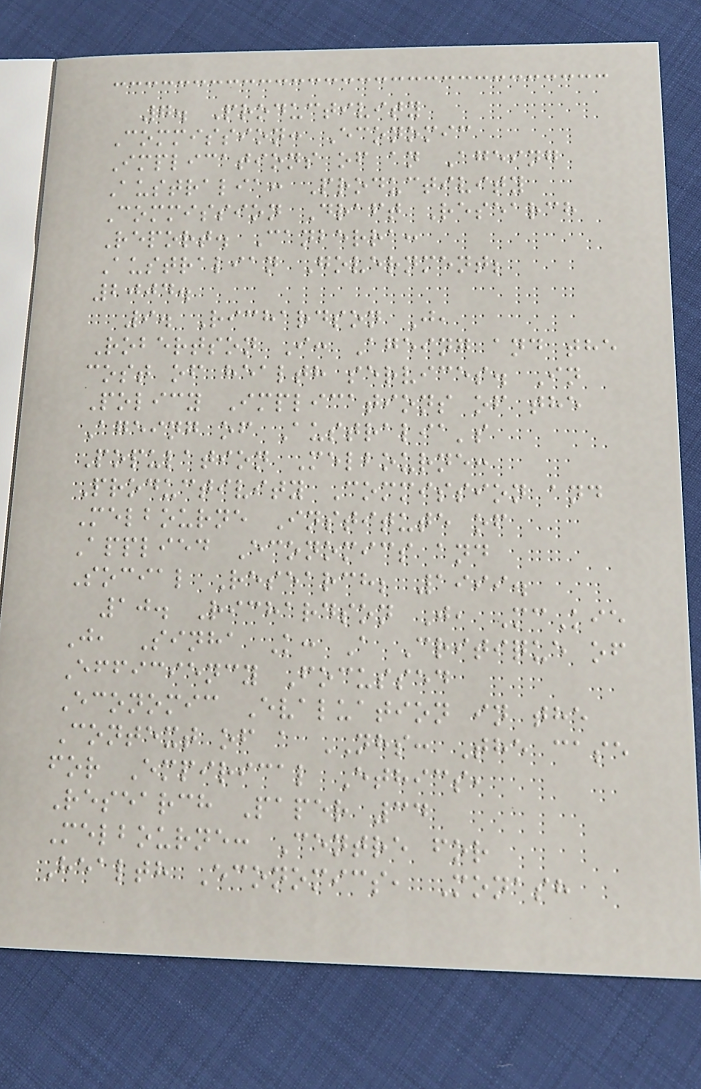7. Productivity
Commission: Economic
Implications of an Ageing
Australia: Productivity
Commission Draft Research
Report. Canberra:
Australian Government;
2004.
9. Richardson J,
Robertson I: Ageing and the
cost of health services. In
Policy Implications of the
Ageing of Australia's
Population Melbourne:
Productivity Commission and
Melbourne Institute of
Applied Economics and
Social Research; 1999.
10. Richardson J, McKie
J, Sinha K: A Critique of
Efficiency Focussed
Economic Evaluation in the
Context of a NHS: The case
for Empirical Ethics,
Research Paper 34
Melbourne: Centre for
Health Economics, Monash
